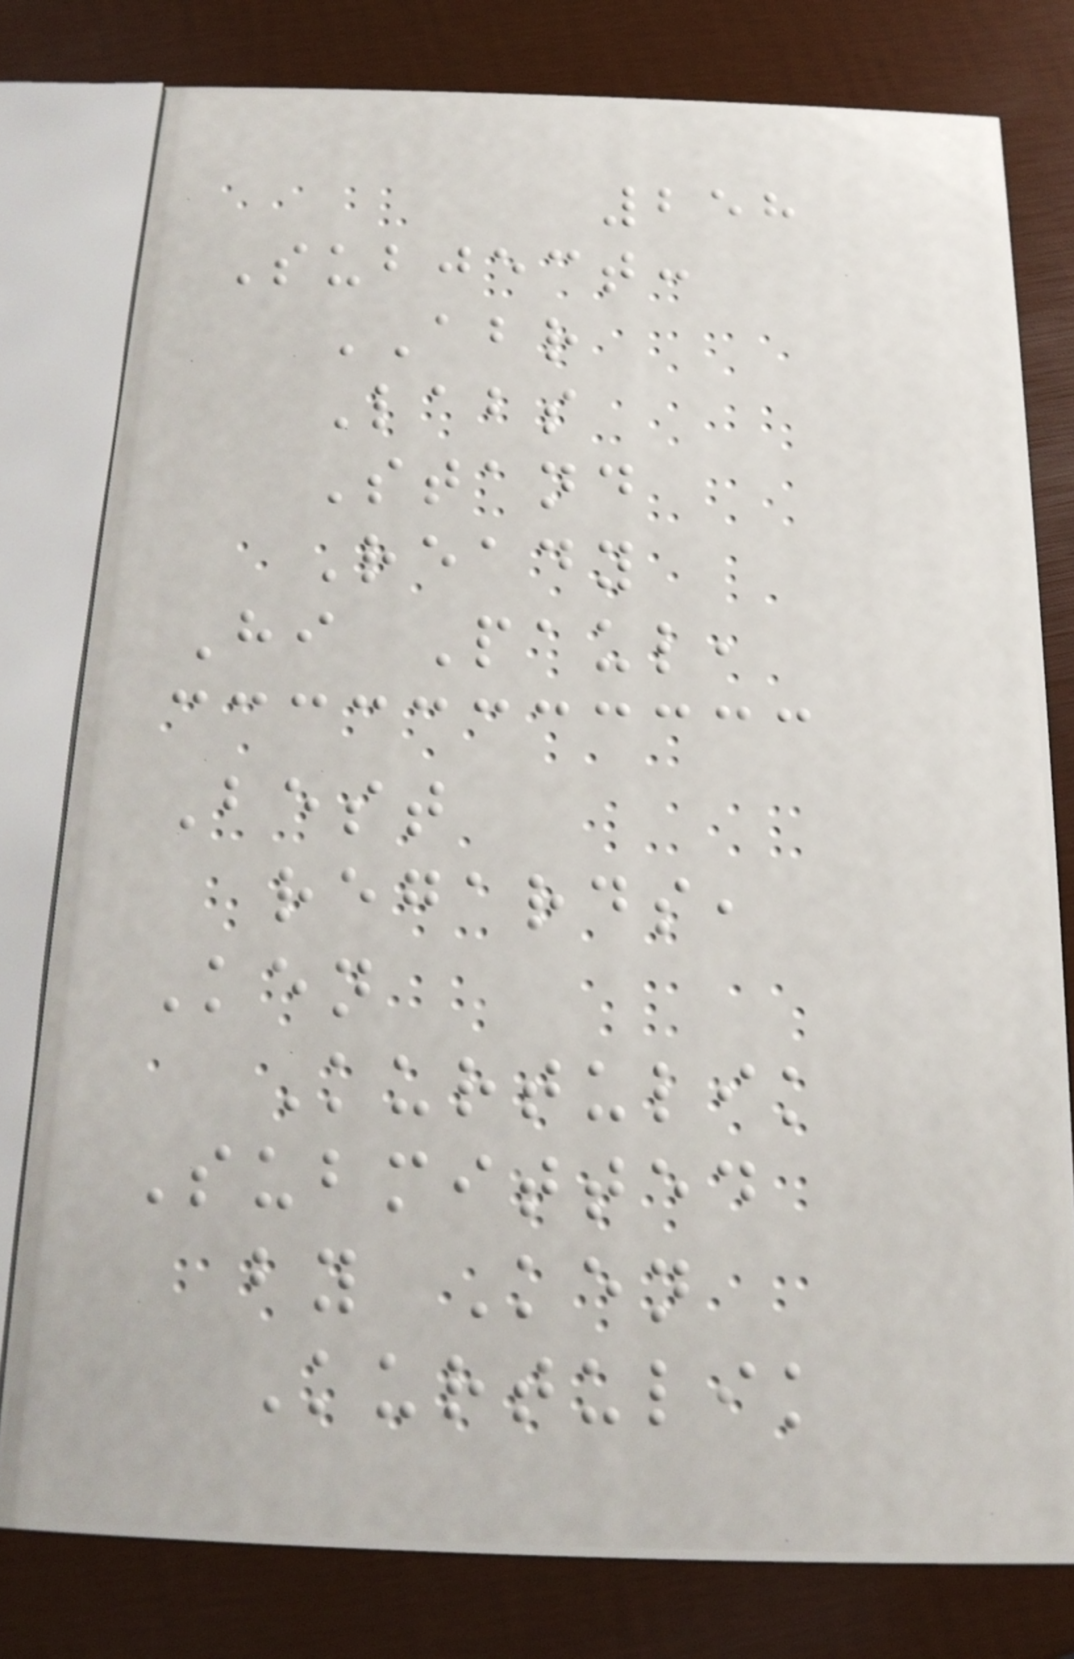258
Subject:
ABR
Labs
Stand
Ready
Hi Paul,
Best
regards,
Ken
Kurtulik
Submitted
by Ken
Kurtulik
